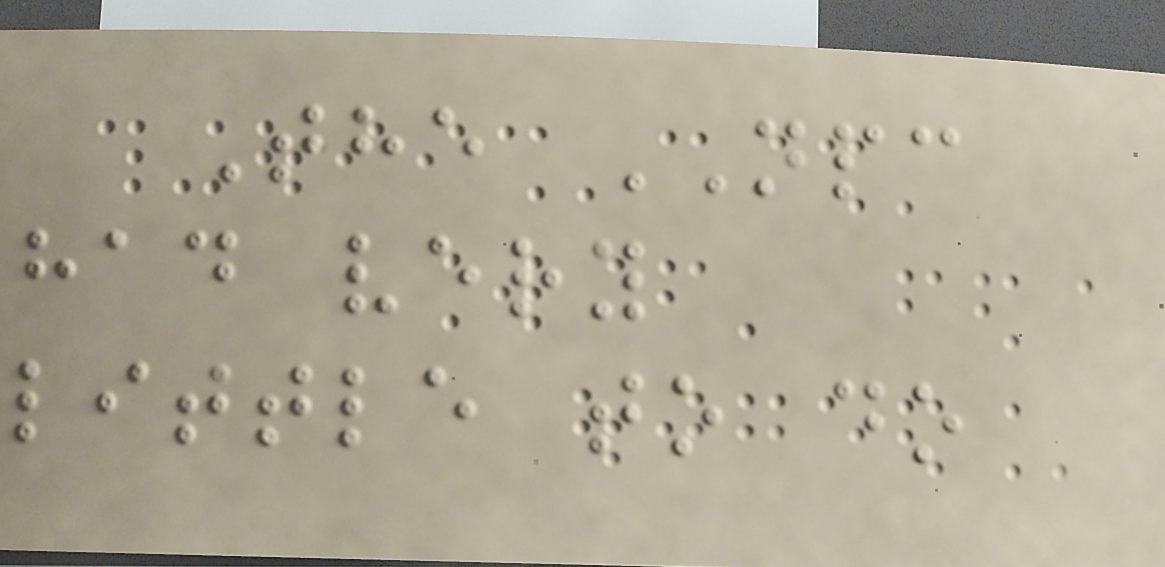The NPC
had very
little to do
